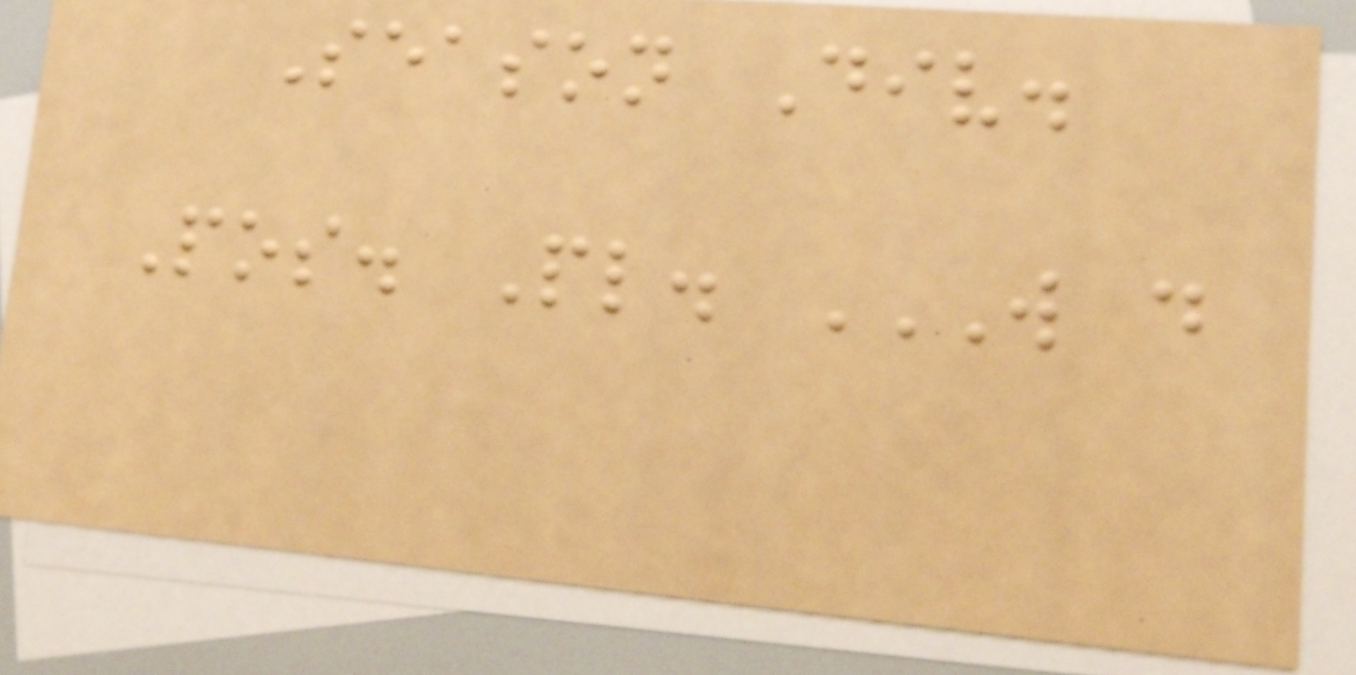Season Div.
Pos. Pl. W D
